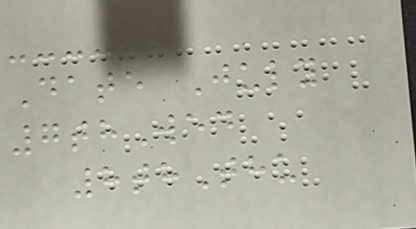Date July
7thWed
8thThu
